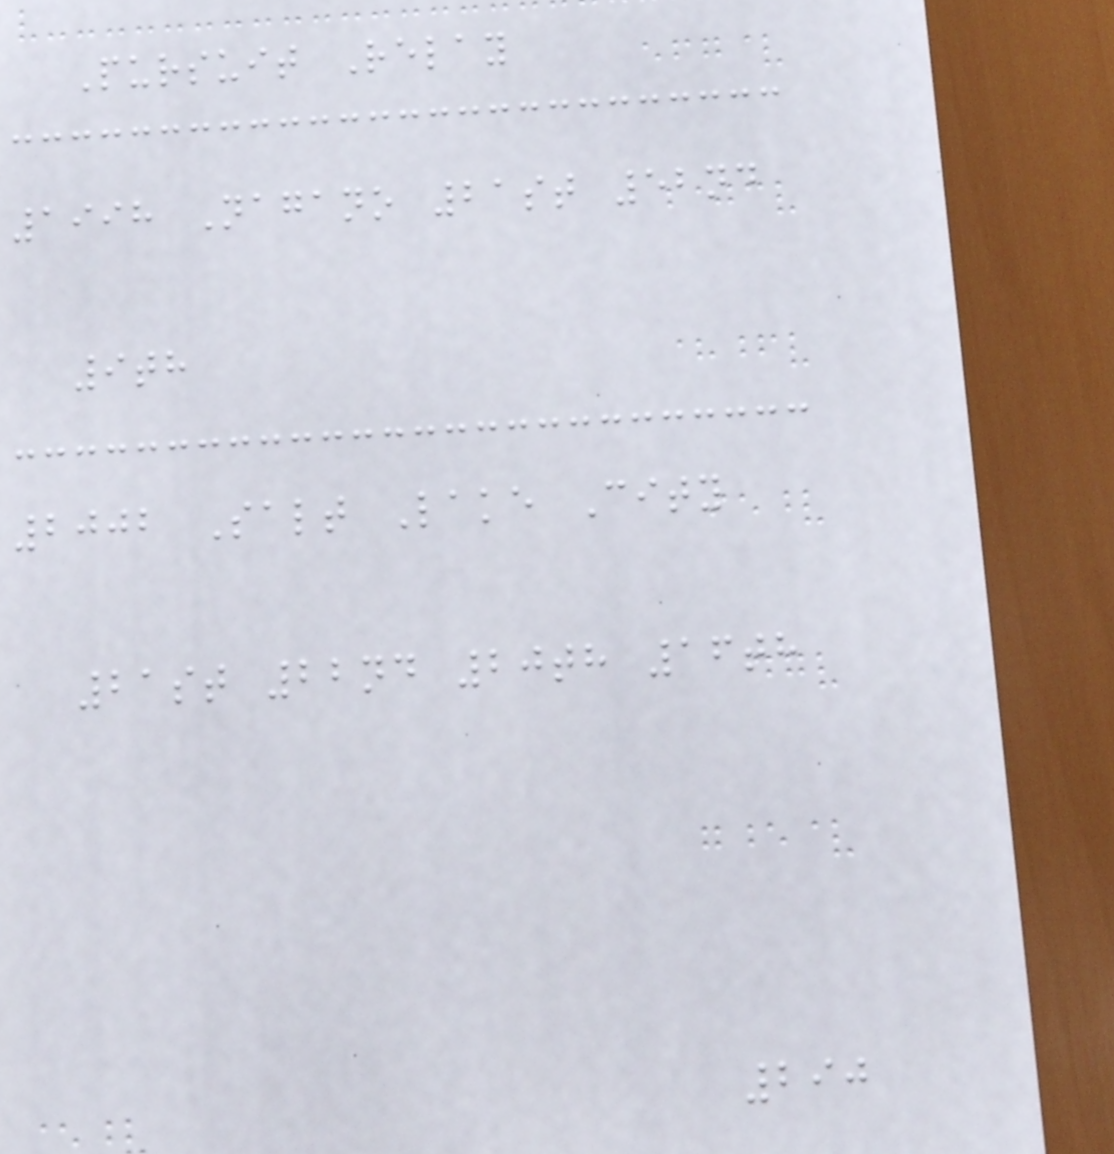Pursuit Relay
1998 Nagano 21st 52nd
9th
2002 Salt Lake City
21st 22nd 20th 16th
290
